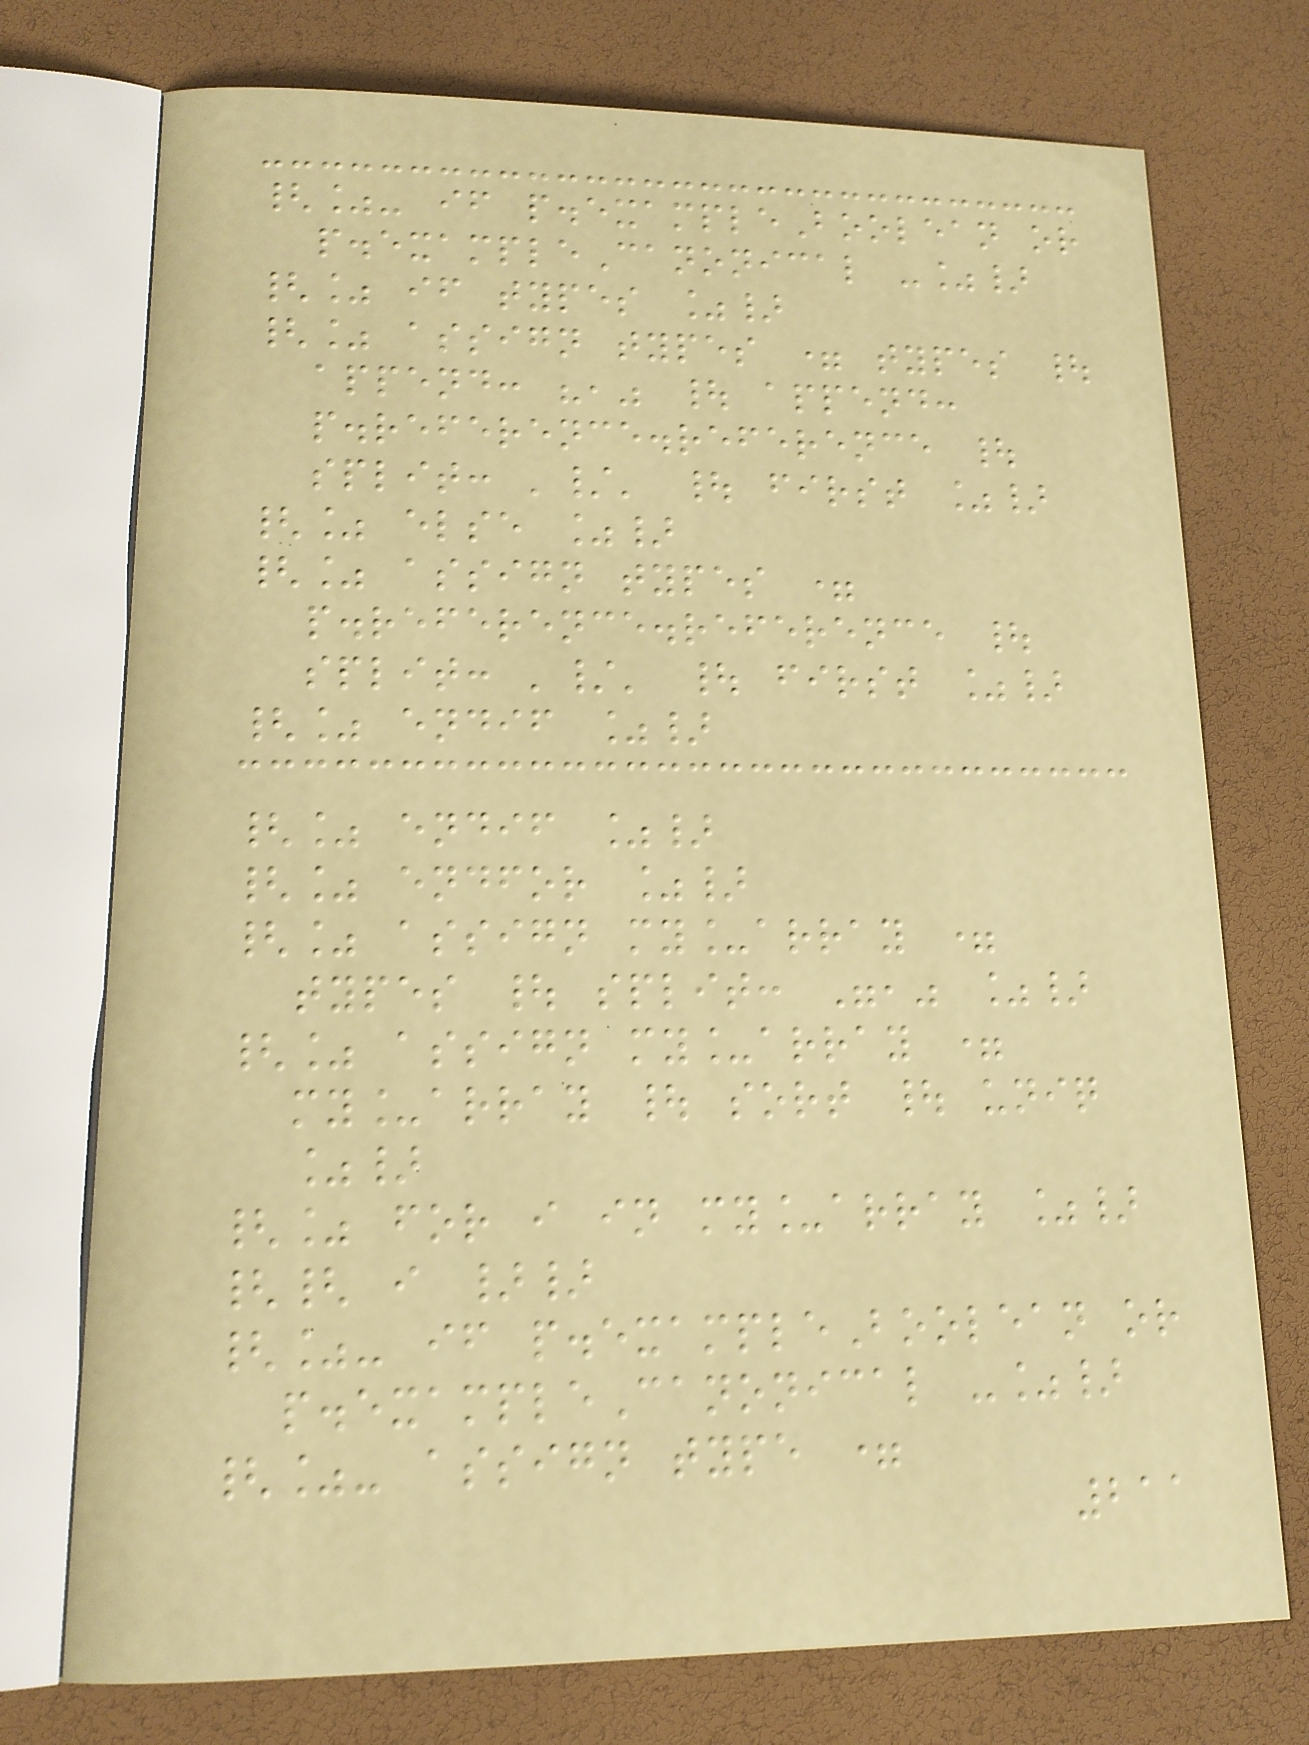{%- if p.exampleBoolean or
p.exampleCanonical -%}
{% if types %}
{% assign types = types |
append: "," | append:
p.reference.reference |
split: '/' | first %}
{% else %}
{% assign types =
p.reference.reference |
split: '/' | first %}
{% endif %}
{% endif %}
{% endfor %}
{% assign my_array =
types | split: "," %}
{% assign my_array =
my_array | sort | uniq
%}
{% for i in my_array %}
{{ i }}
{%- if p.exampleBoolean or
p.exampleCanonical -%}
{%- assign type =
211
